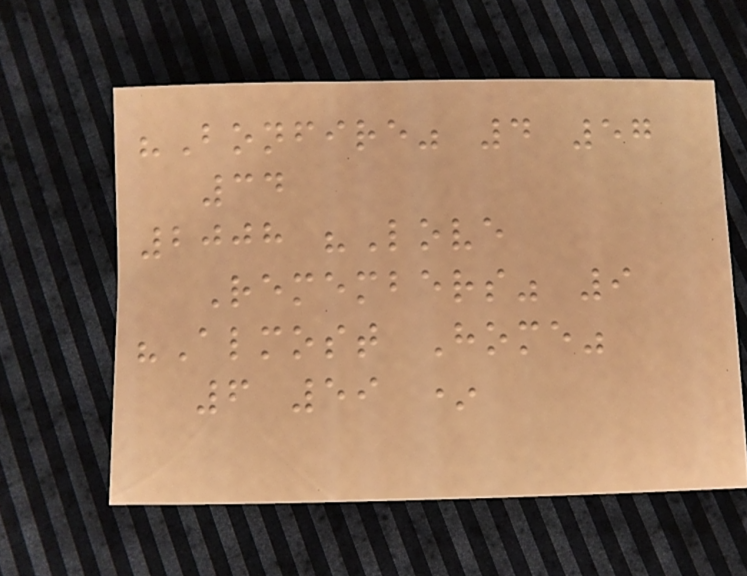"Bonfire" 4 57
34
2008 "Love
Remembers" 9
"Almost Home"
6 59 *
